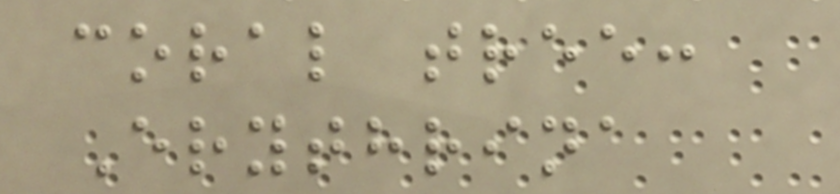coral tree:
Erythrina
